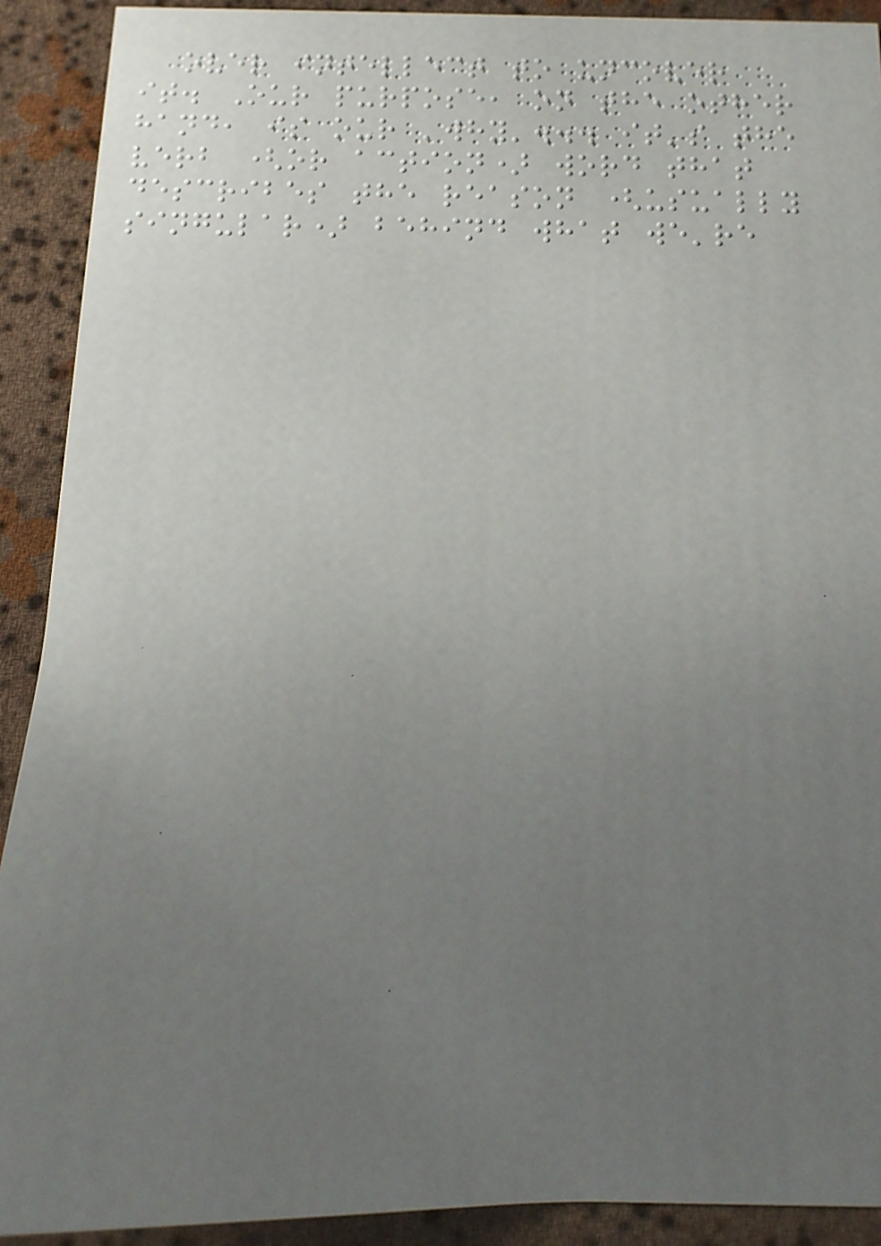over intellect to uncover
it. Our purpose, on the other
hand, is our 'why'... it's the
verb (or action) word that
describes the reason (usually
singular) behind what we're
